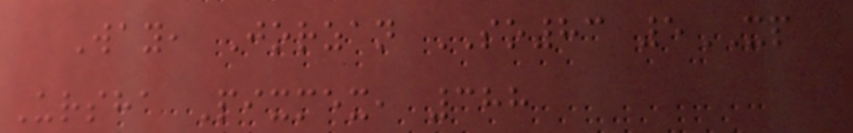Way, Jorzan SO83 5XP
Ursha Pixmex, 388
